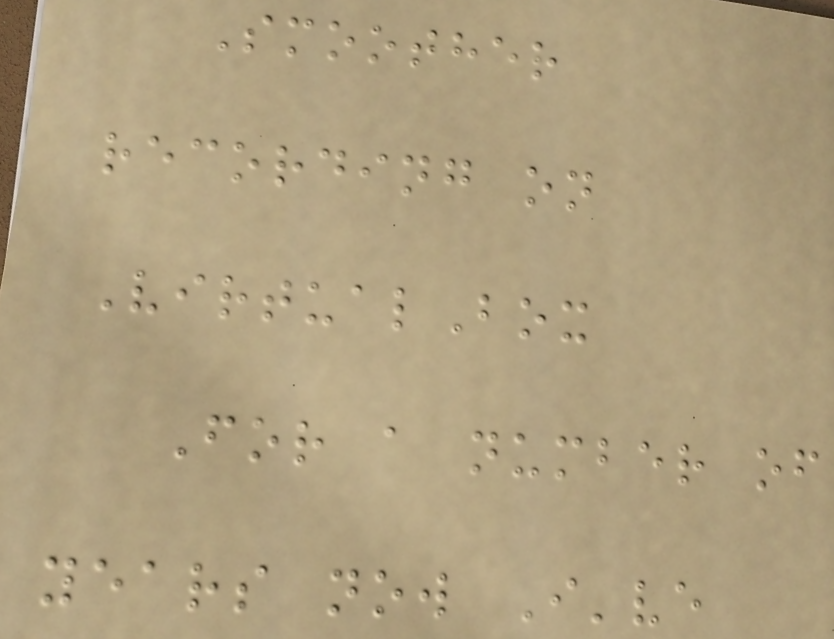Smoother
recording on
VirtualBox
For a number of
years now I've
